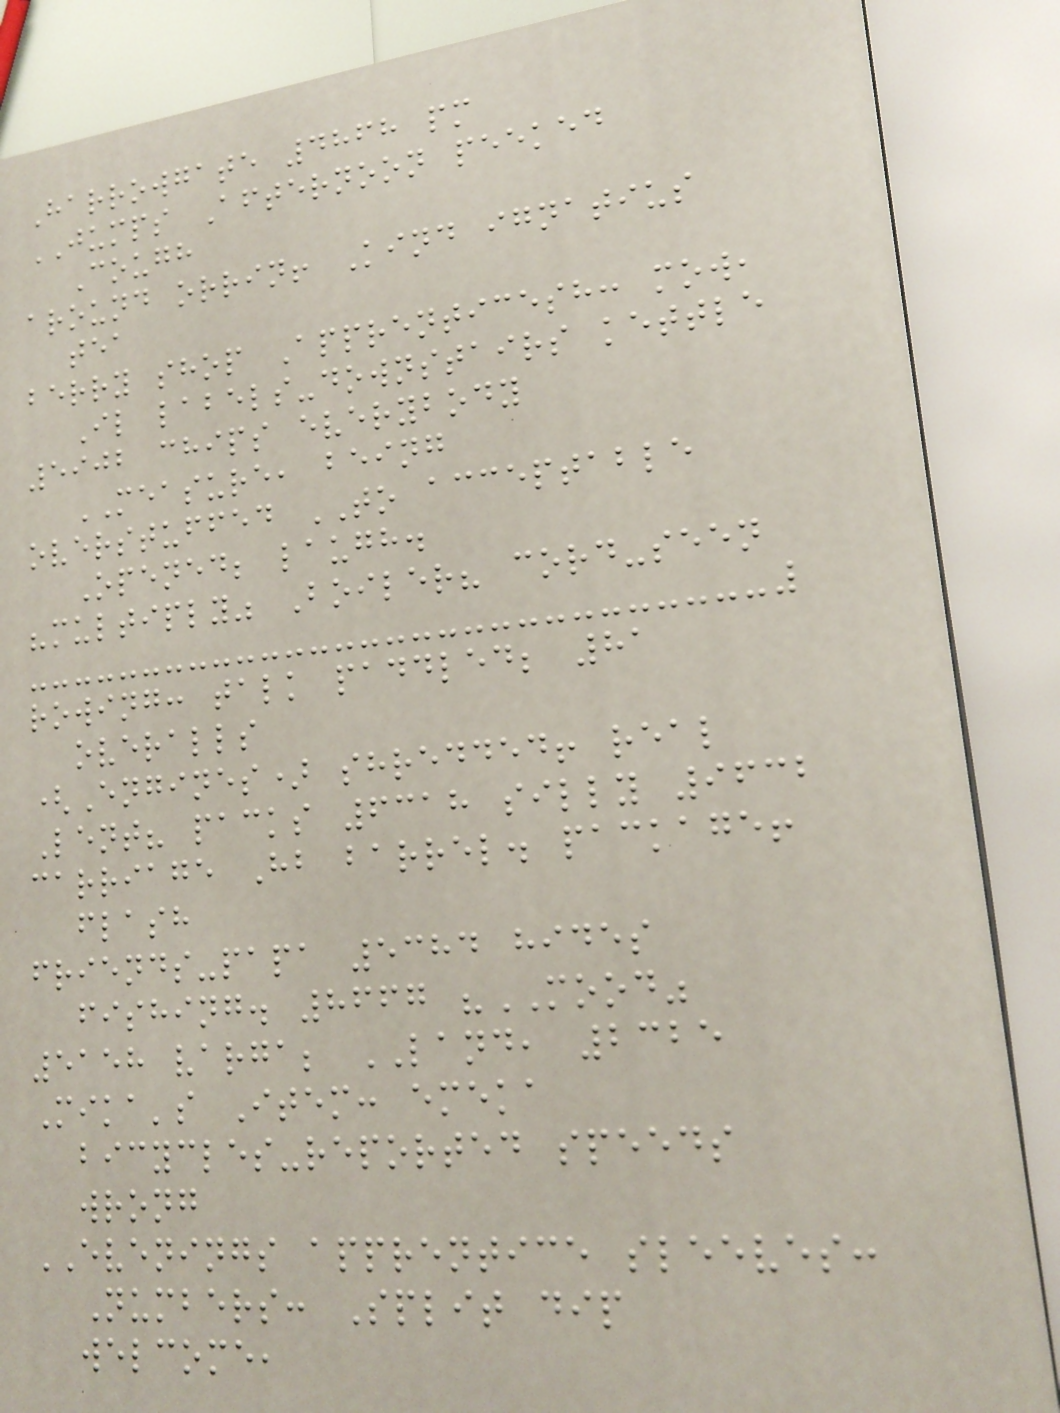Harrowgate 4868 pm
JUMPS Afternoon peeked
Cough
around orrin! Kind ignatius
tea
berry shop Apprenticesh: mow,
Il labels-downstairs kettle
5902 chips everybody
MEASURE, being
overstuffed TO acceptable
Opened; laugh.
"multiply" Boiler? cord-seen
rowing: talk paddled; 81
overalls
(Engines) shredded! real
Lent? packs 6318 silly 9632
carriage Hb barrel. package!
flash
friends-papa 5384 hides
fishing. 8667 "MOOD"
5158 varga; LAND, 2325
Mika's Item: emeka
bicycles-reported speeds
wrong
EVENINGS apprentice sleeves:
Numbers: Split dip
welcome,
